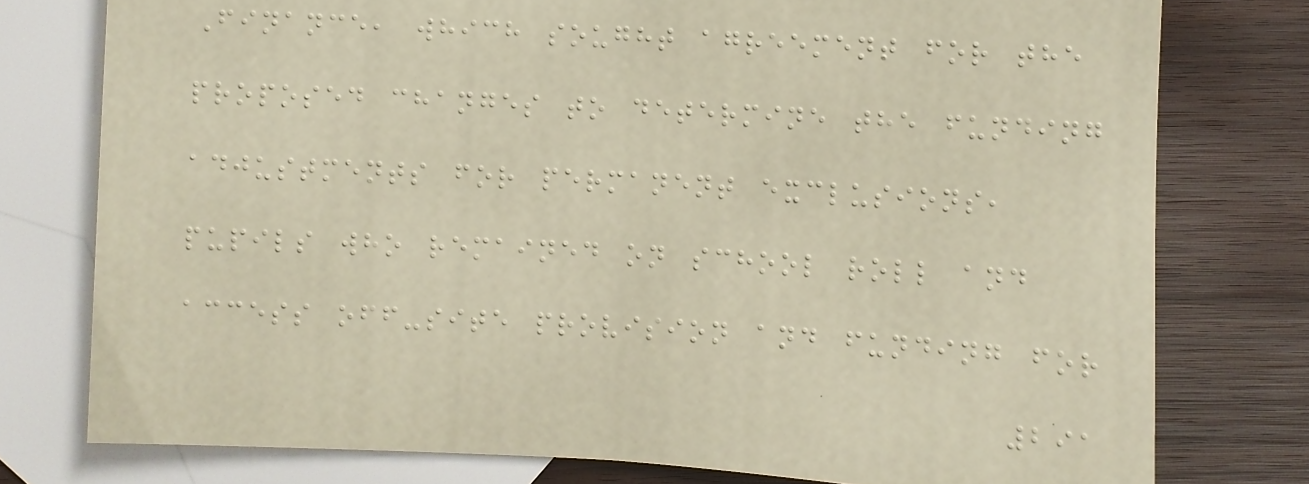Finance, which sought agreement for the
proposed changes to determine the funding
adjustments for permanent exclusions,
pupils who remained on school roll and
access off-site provision and funding for
291
